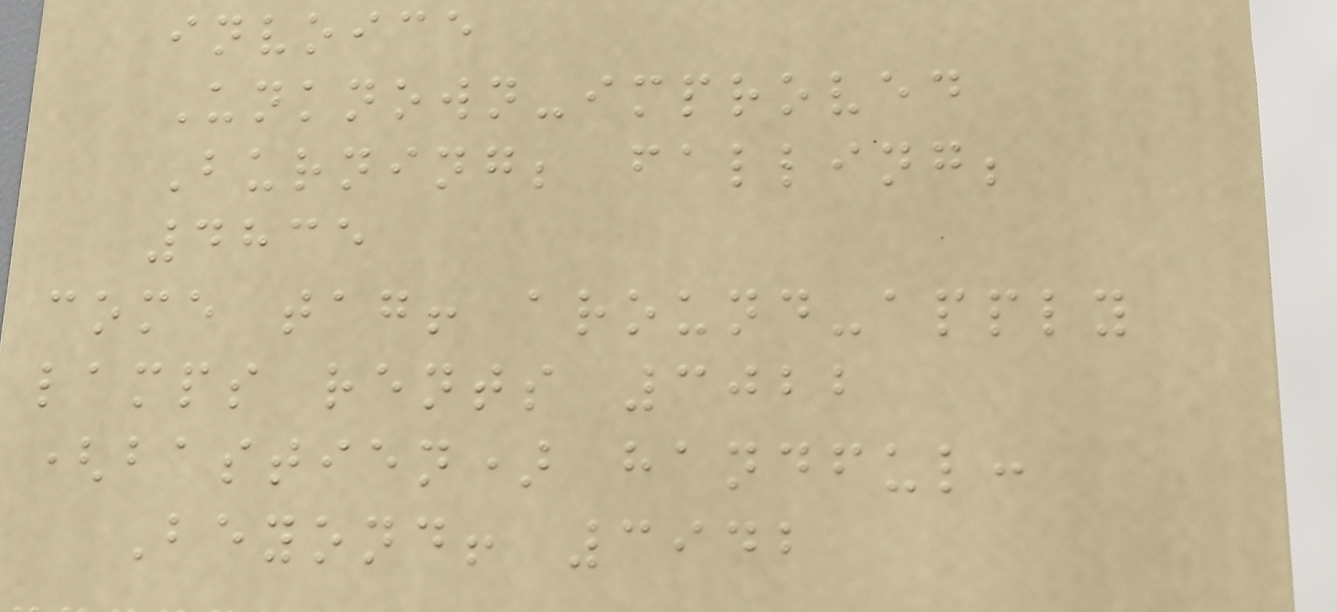invoice
Unknown-improved
Burning; falling;
4835
come tag! around-apply
lamps rents 3022
(bastien) handful:
Beyond! 3942
